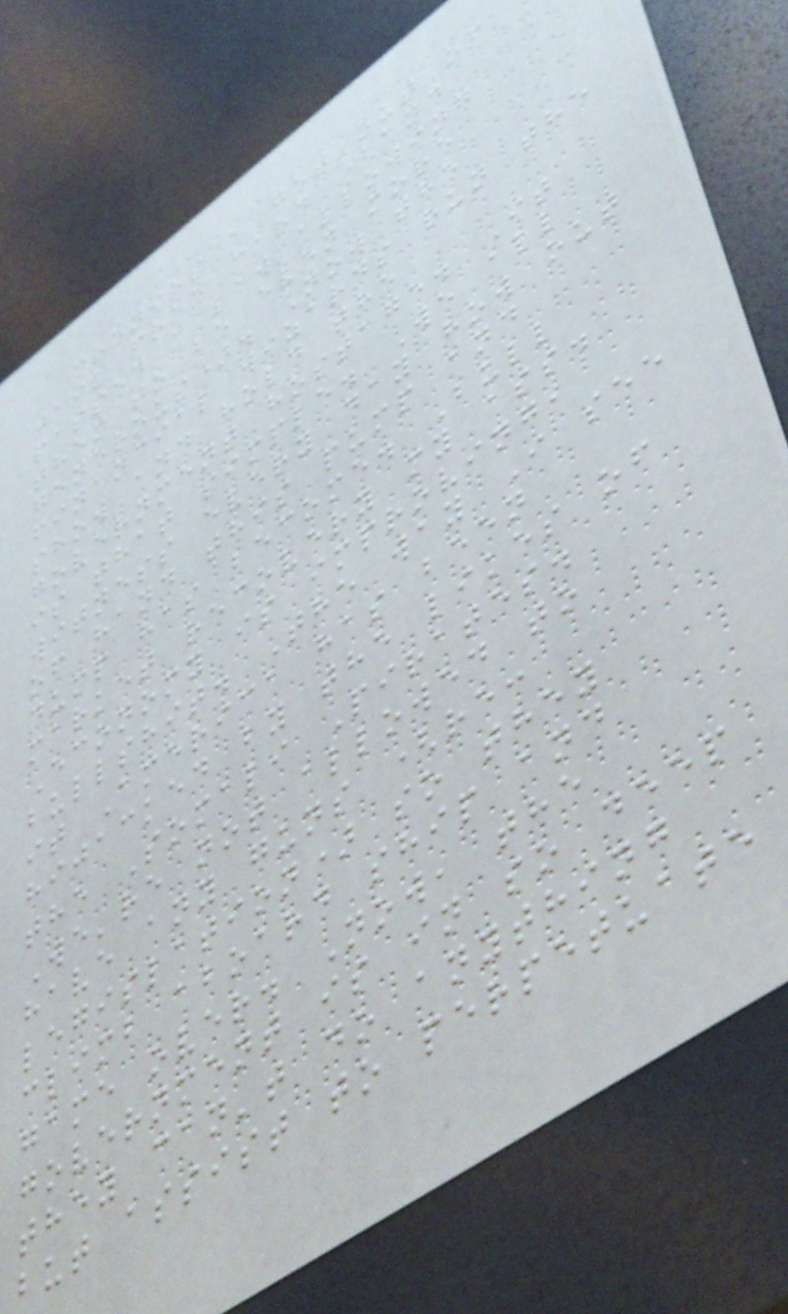cronies a get out of
jail free card (and
passed a law allowing
them to be even more
generous). Now the
financial wizards run the
show and hold the
government hostage. It
is that simple. We all
witness every day how out
of hand this pump and
dump has become. Bull
market recovery my ass.
Economy is improving,
bullshit. The way I see
it America has been
hijacked by the likes of
the Somali Pirates.
We're not allowed to
have any guns (re:
legislation) so they
climb aboard ship and
game over. Now, the
government is in so deep
they can't do anything
but assist to perpetuate
